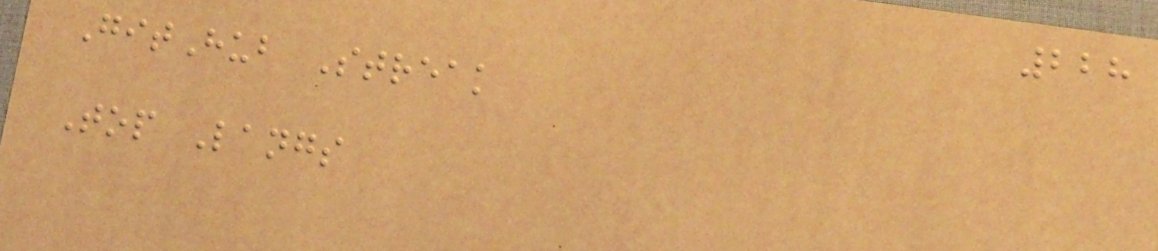228
GitHub Streak
Top Langs
